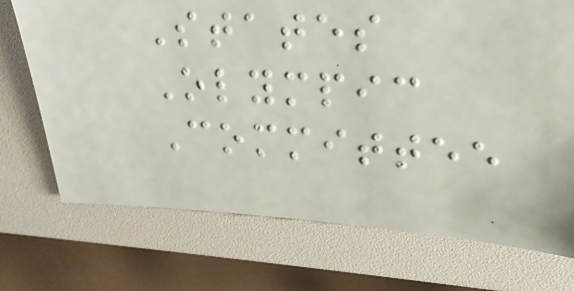States
Olympic
Committee
